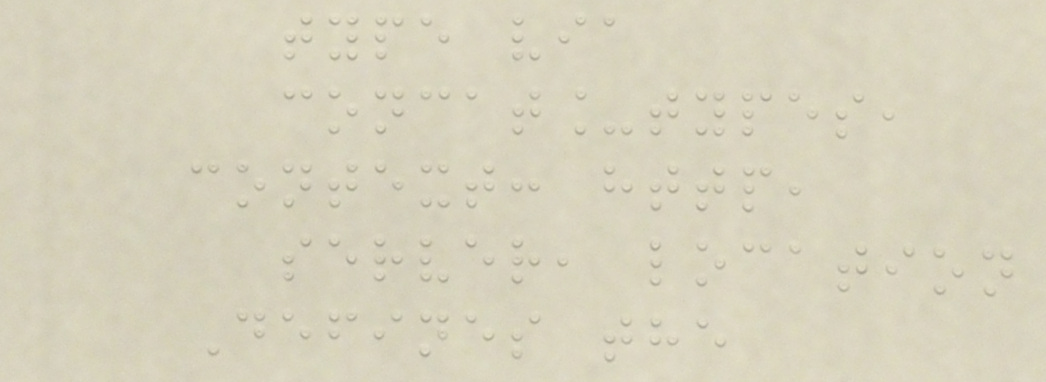type via
concat_types,
context: http,
server, location
Defines the
